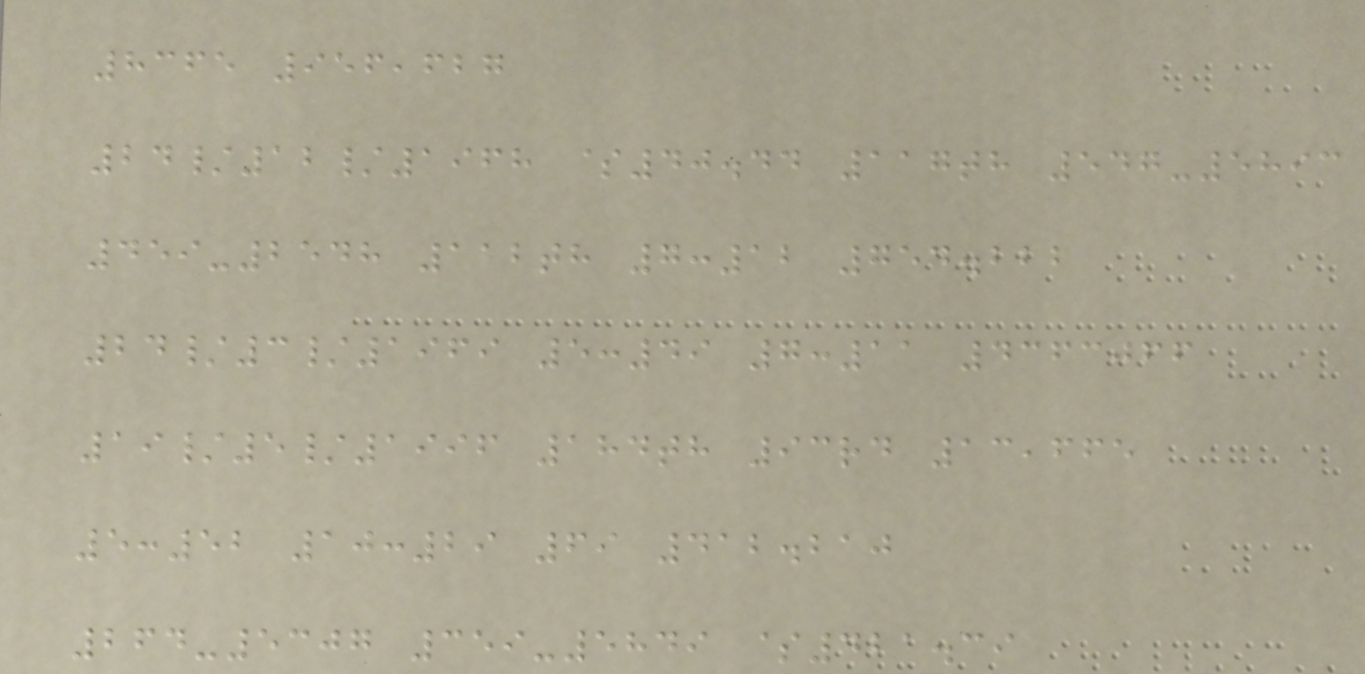8365 956,627
24/12/1968 $40.44 117th 547-5893
459-2548 112th 7:12 754.222
24/3/1969 5:49 7:11 4363066
19/5/1996 184th 93rd 13,665
5:52 10:29 69 412.210
264-5307 359-5849 $421.39
